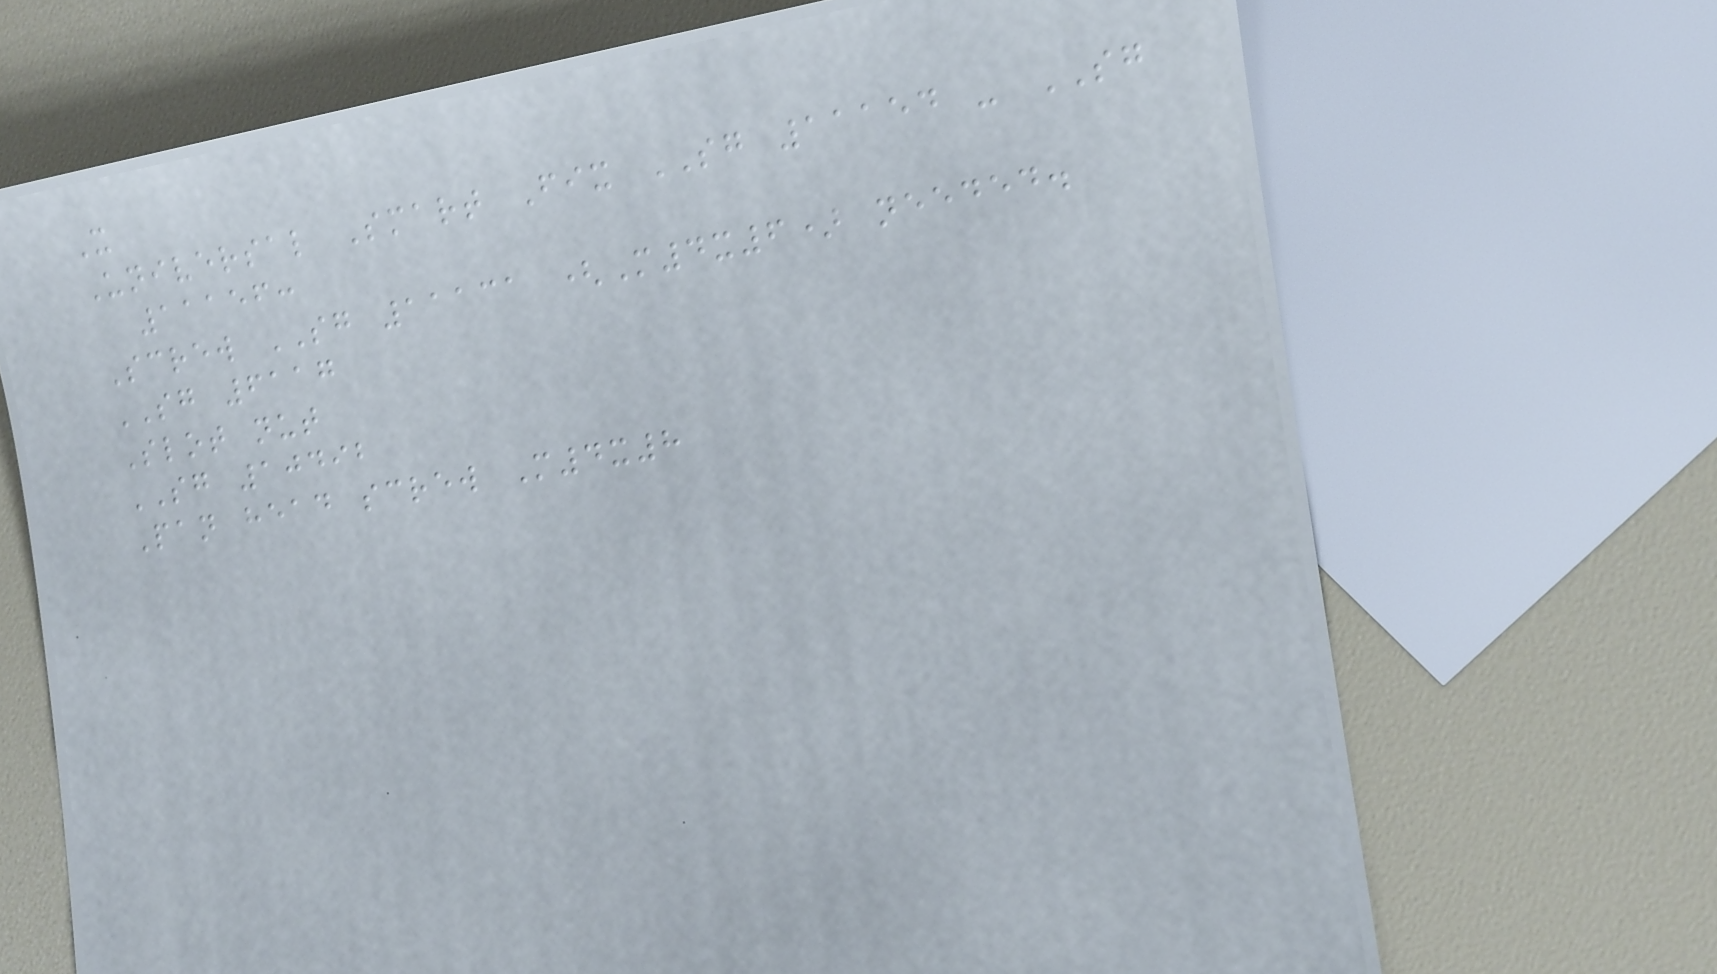X
Universal Smart Fix SG 11154 - SG
11156:
Screw SG 11131 (M4x6) needed.
SG 6117
Slot nut
SG 10492
Pan head screw M4x8
